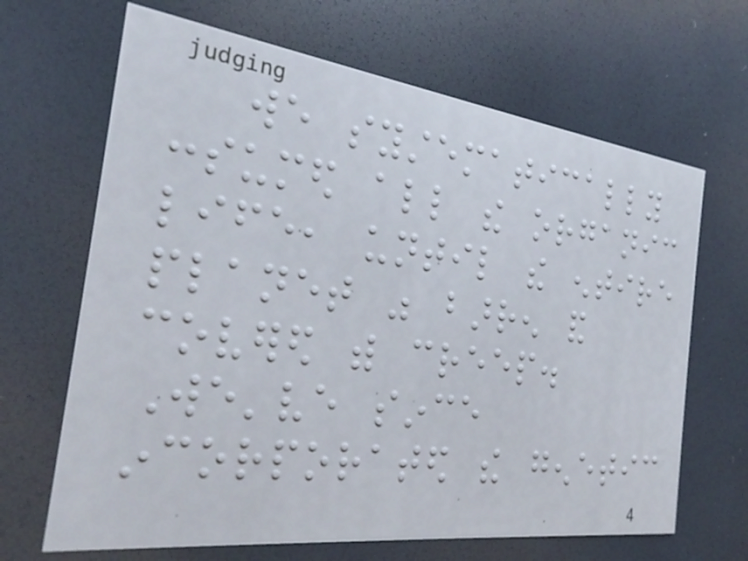we systematically
consumed all the organic
life, until the entire
planet was barren and
covered with creep.
We've since
incorporated the genetic
